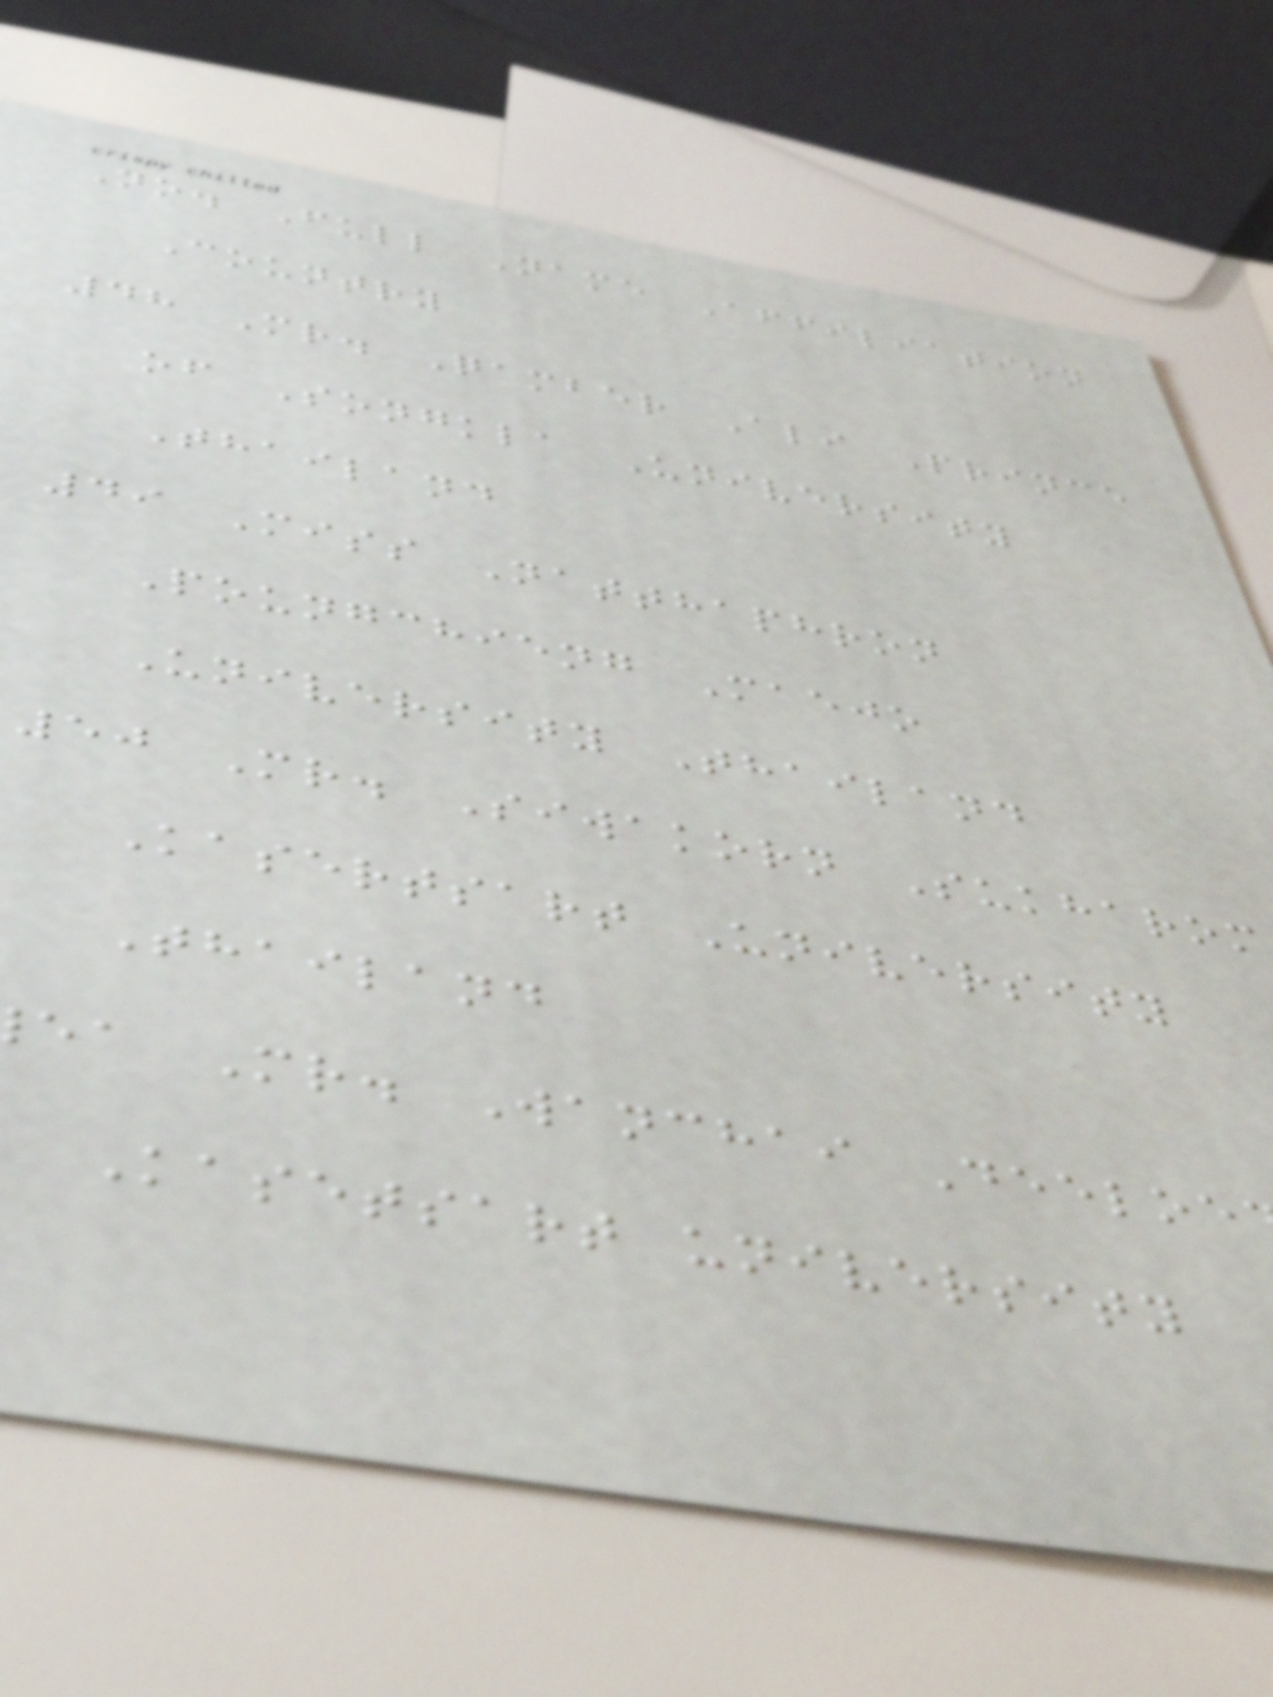No. Full Name Affiliation
Country
48 Mr. Qamber Ali Prince
of Songkla University
Thailand
49 Miss Natthaphron
Poungchieng Maejo
University Thailand
50 Mr. Siwakorn Sukharom
Kasertsart University
Thailand
ea Mr. Wanchai Deeloe
Kasetsart university
